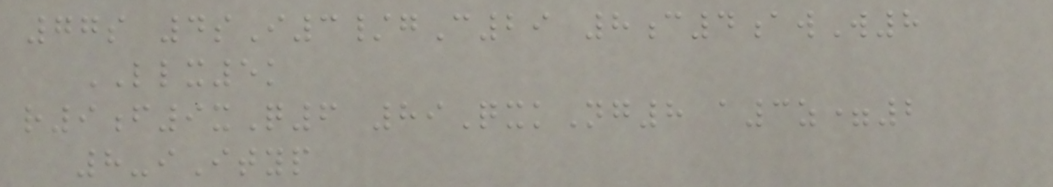77s 4sI3/gC29 8c4awW8
LLX5k
r9f9xQ6 89QxkNg8 a3z=2
8-iItyp
